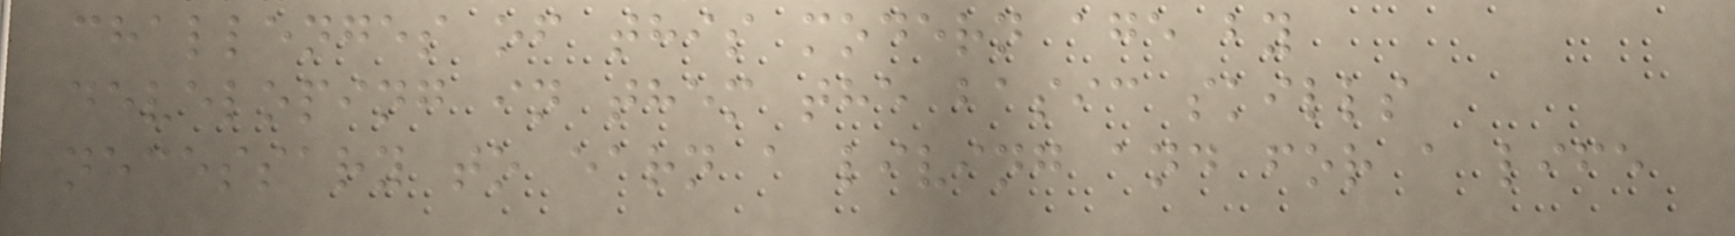challenges of this modern age by
developing in them the basic skills
necessary to earn a living and for a life
